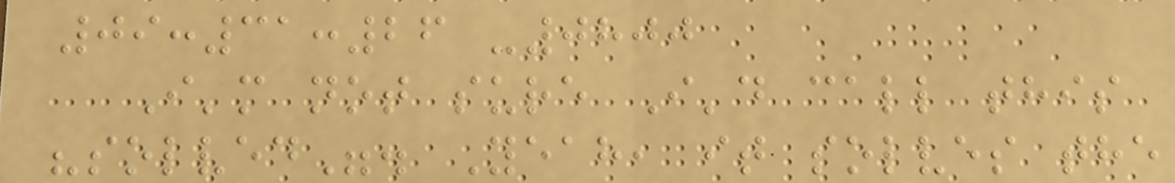09:31:26 -0800
I'm not sure I'd call this
"solved". Yeah, it solves the
